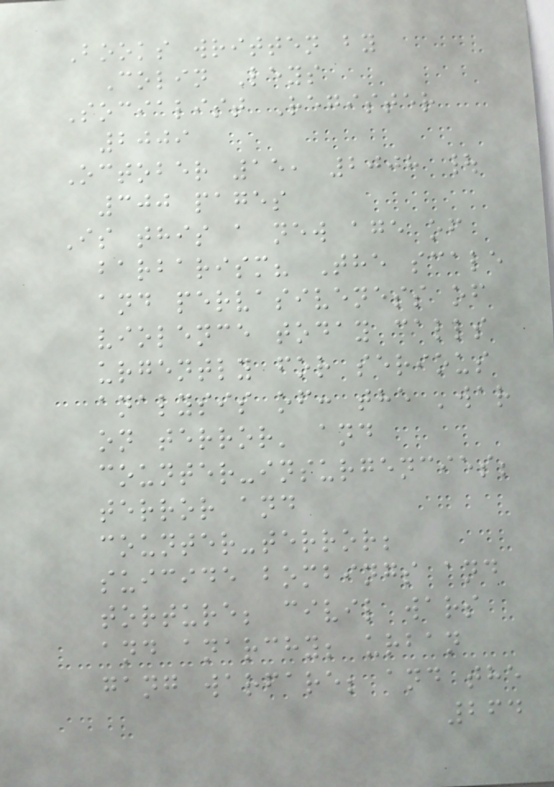Books written by
Colin Leys
Socialist Register
2009
October 15, 2008 |
300 pages
Is this a new age of
barbarism? The scale
and pervasiveness of
violence today calls
urgently for serious
analysis of: the 'war
on terror' and
counter-insurgencies;
terror and
counter-terror;
suicide bombings and
torture; civil wars
and anarchy; urban
gang warfare; and the
264
